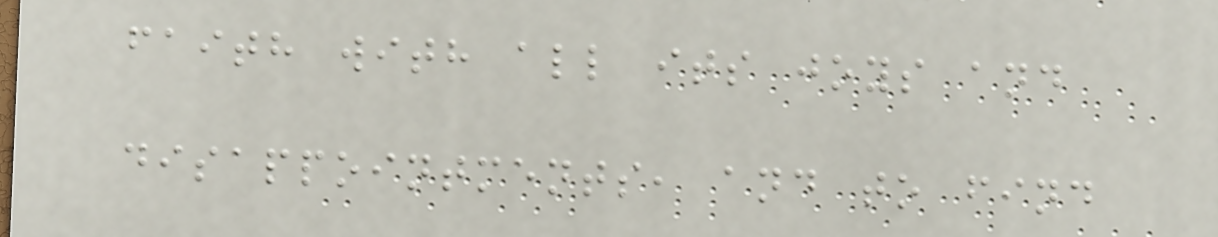faith with all its joys and
disappointments, and to find
